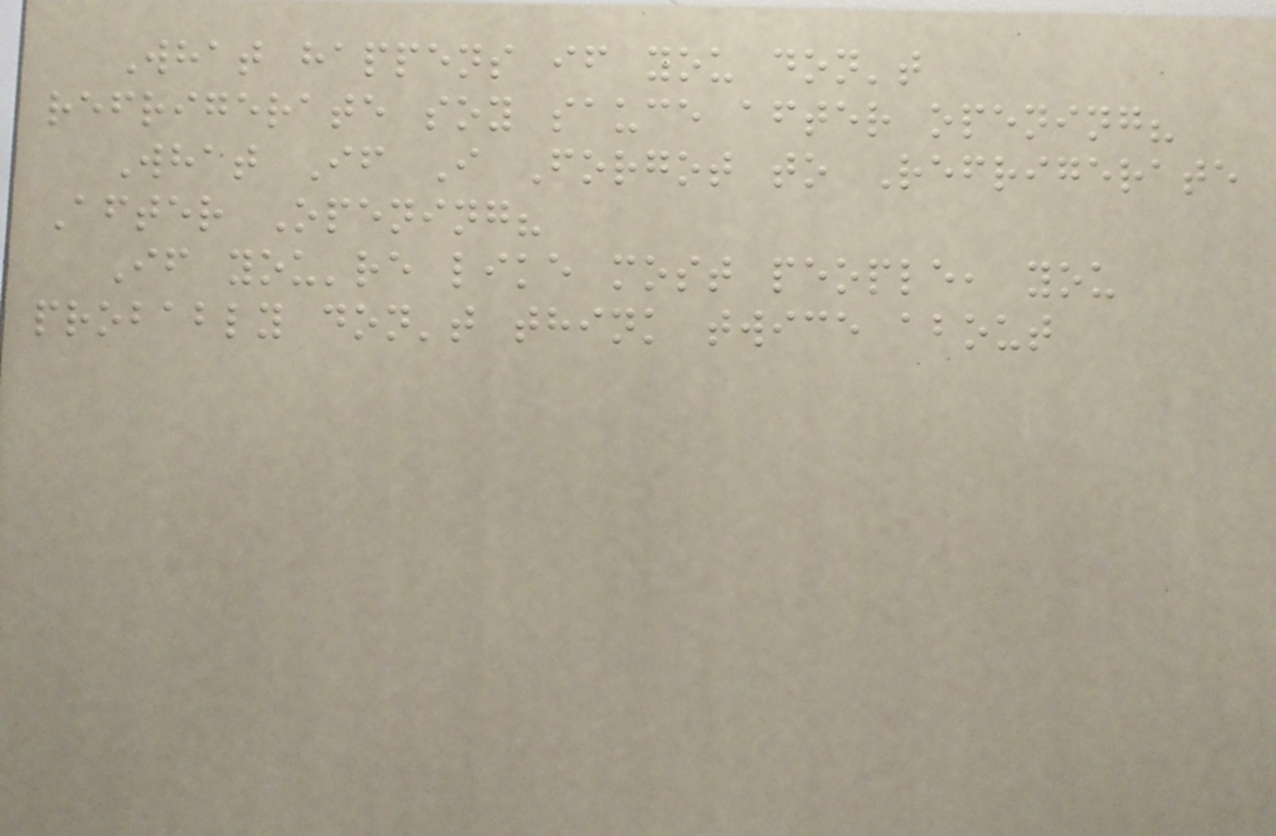What happens if you don't
refrigerate soy sauce after opening?
What If I Forgot to Refrigerate
After Opening?
If you're like most people, you
probably don't think twice about
